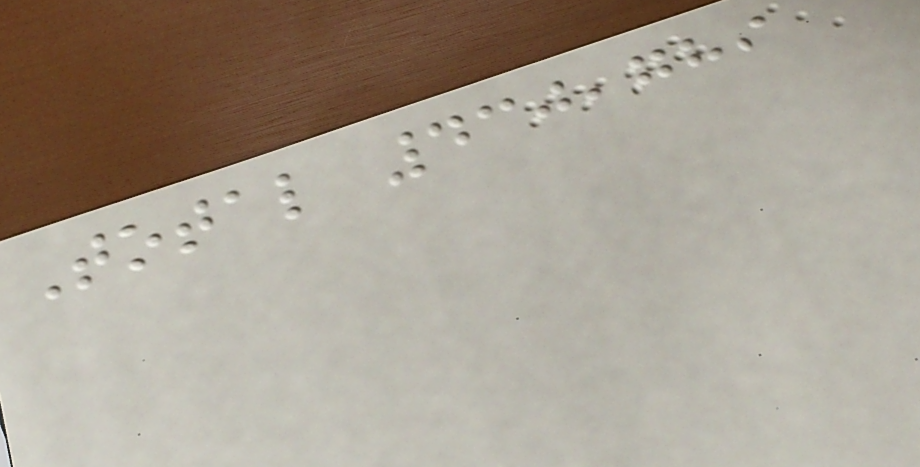Total 430,789
